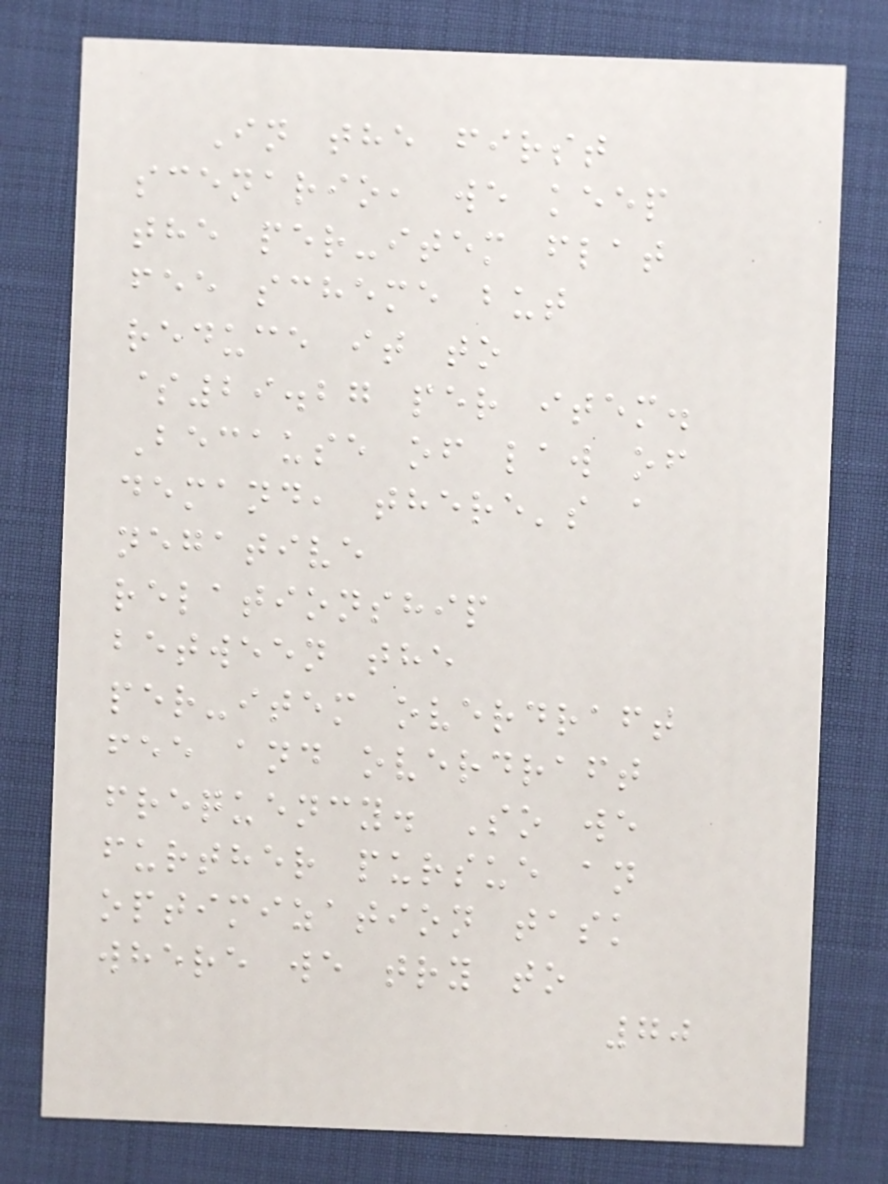In the first
scenario, we keep
the per-item flat
fee scheme but
reduce it to
$29.27 per item.
Because of law of
demand, there's a
negative
relationship
between the
per-item overdraft
fee and overdraft
frequency. So we
further pursue an
optimization task
where we try to
70
